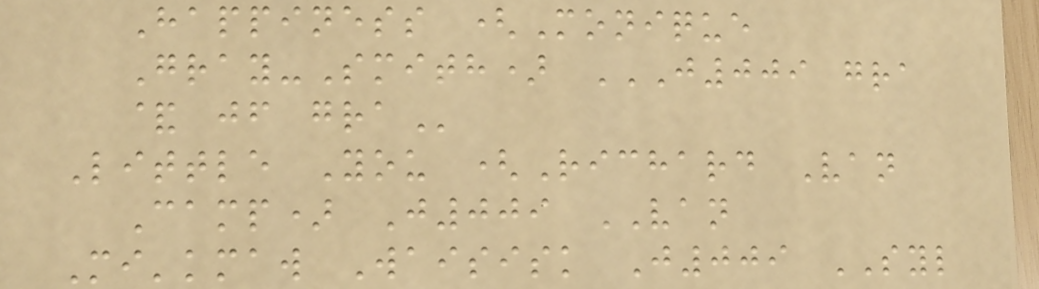Happiness (Monique
Gray-Smith) J009 GRA
& JF GRA
Little You (Richard Van
Camp) J009 VAN
Mi'kmaw Waisisk J009 SYL
